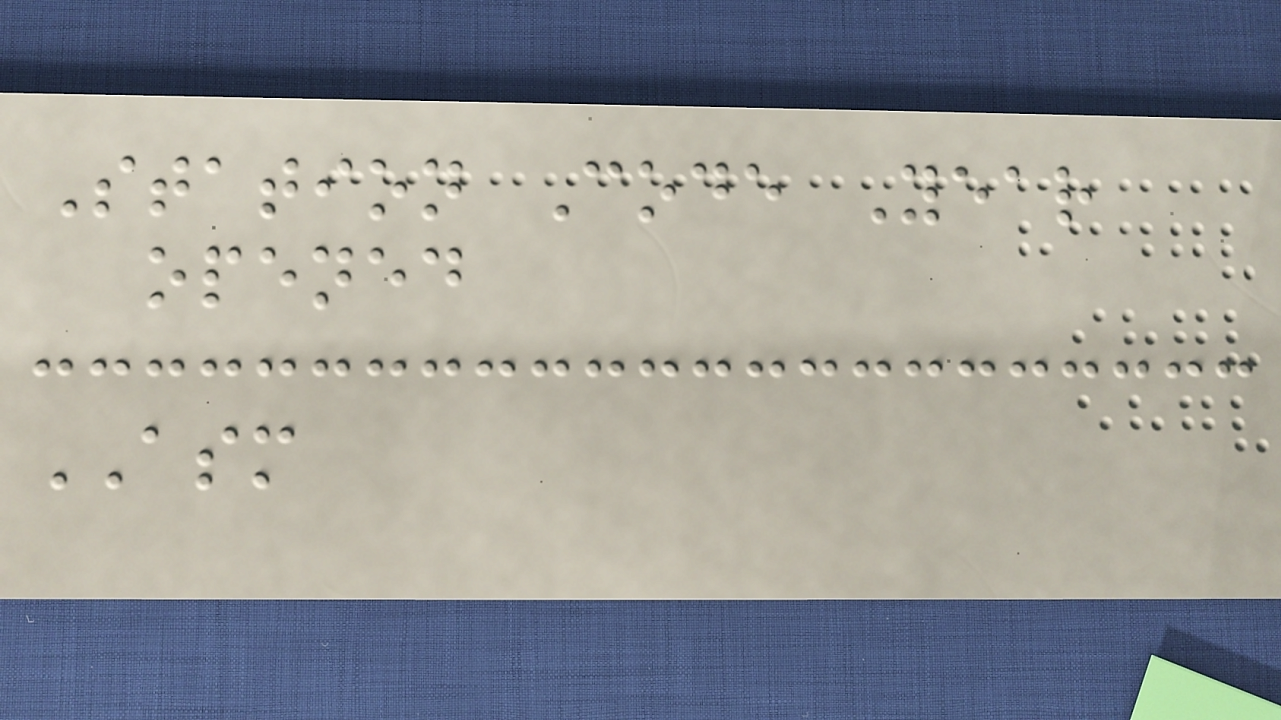Station Code Year
opened
ASM
